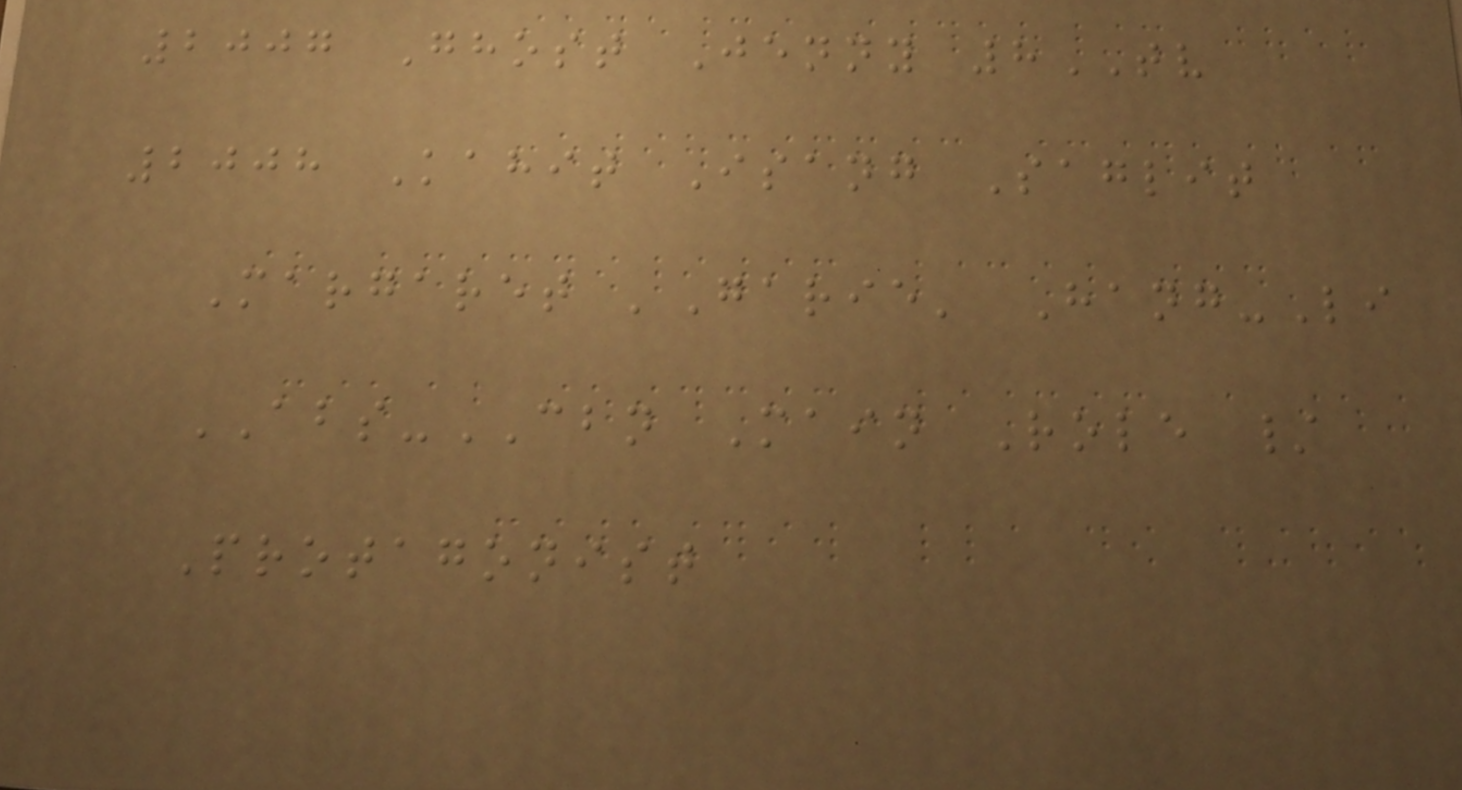2007 Ghost Jenny 8TV
2008 Kahit Isang Saglit
Margaret 'Garie' Hang-Li
ABS-CBN Main Role /
Protagonist
